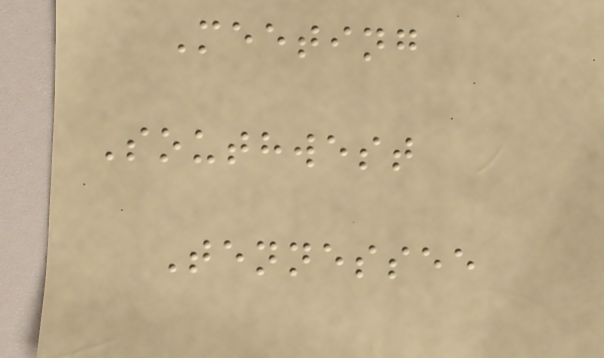Meeting
Southwest
Tennessee
